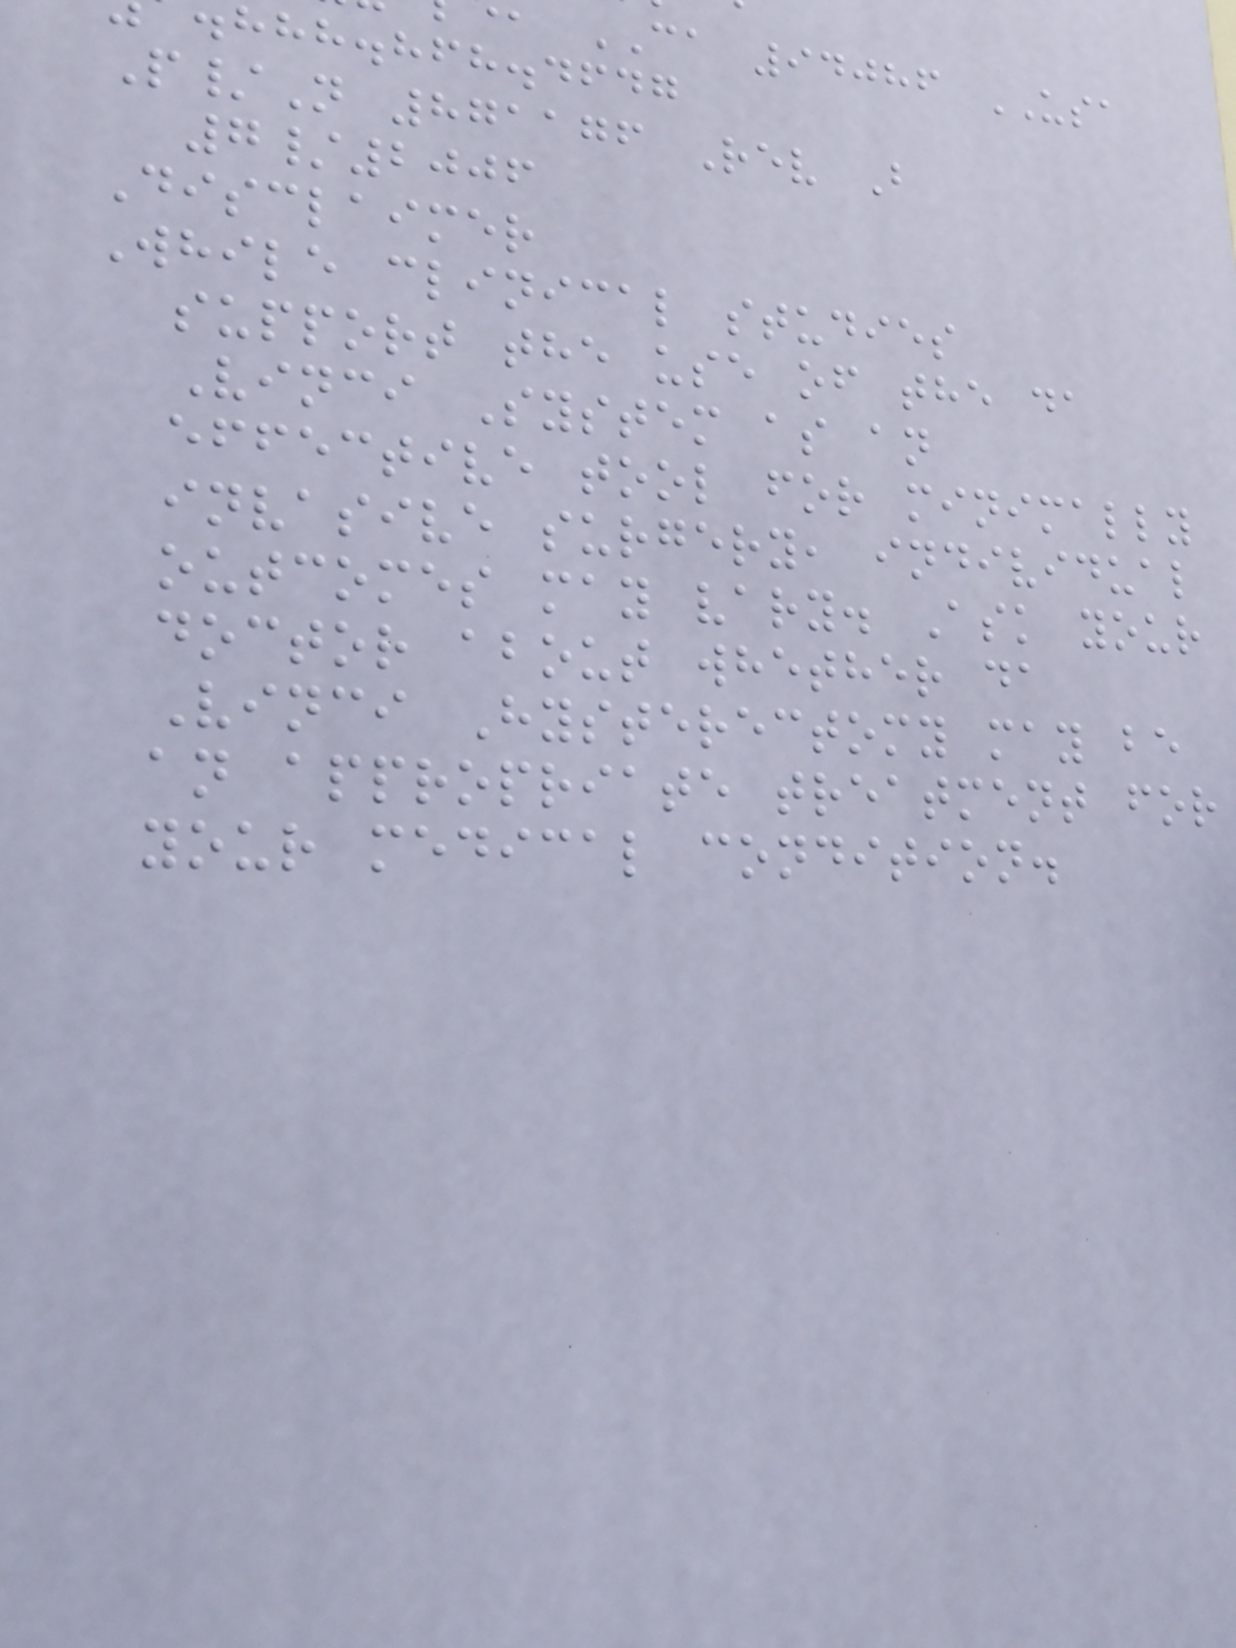CA 94086 USA
hhh.hfh.dfdg
P/N 871176 Rev B
7/2006
Disclaimer
While clinical studies
support the use of the da
Vinci System as an
effective tool for minimally
invasive surgery, individual
outcomes may vary. Ask your
doctor about whether da
Vinci Hysterectomy may be
an appropriate treatment for
your medical condition.
